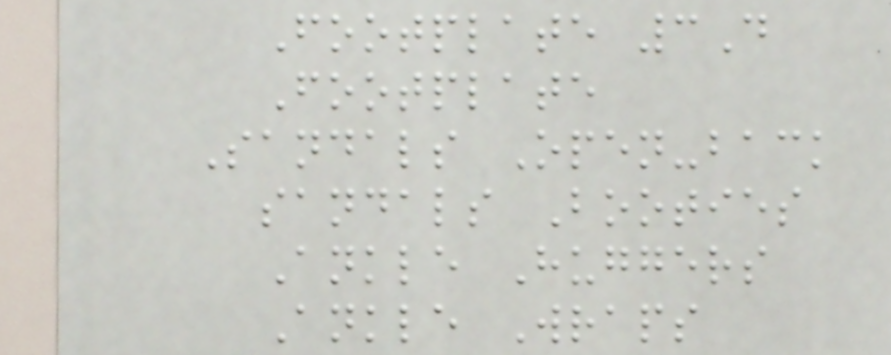Footplate 3D
Footplate
Sandals Open-back
sandals Booties
Ankle Huggers
Ankle Wraps
